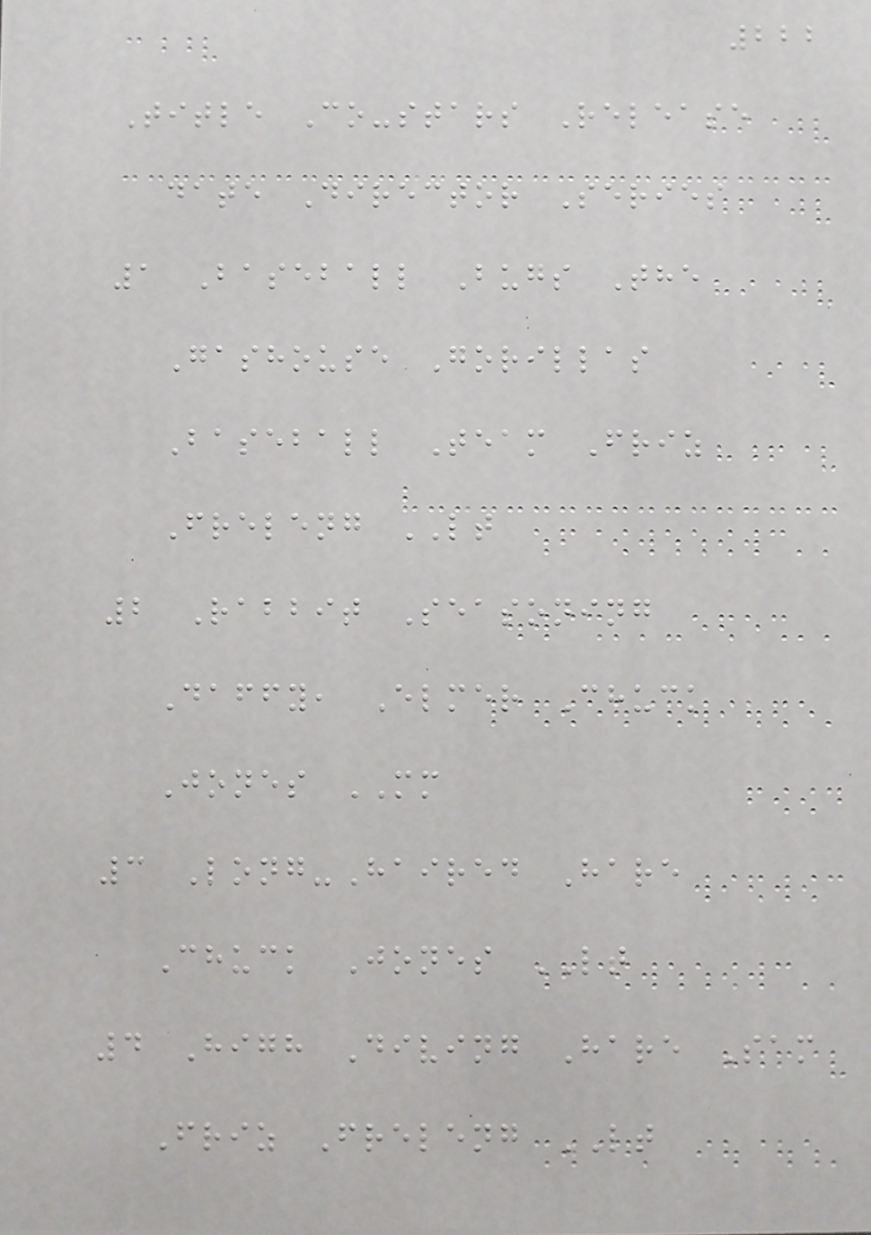222
Title Co-stars Release
date Director Series
1 Baseball Bugs The
Gashouse Gorillas
Baseball Team Friz
Freleng LT
2 Rabbit Seasoning
Daffy, Elmer Chuck
Jones MM
3 Long-Haired Hare
Chuck Jones LT
4 High Diving Hare Sam
Friz Freleng LT
